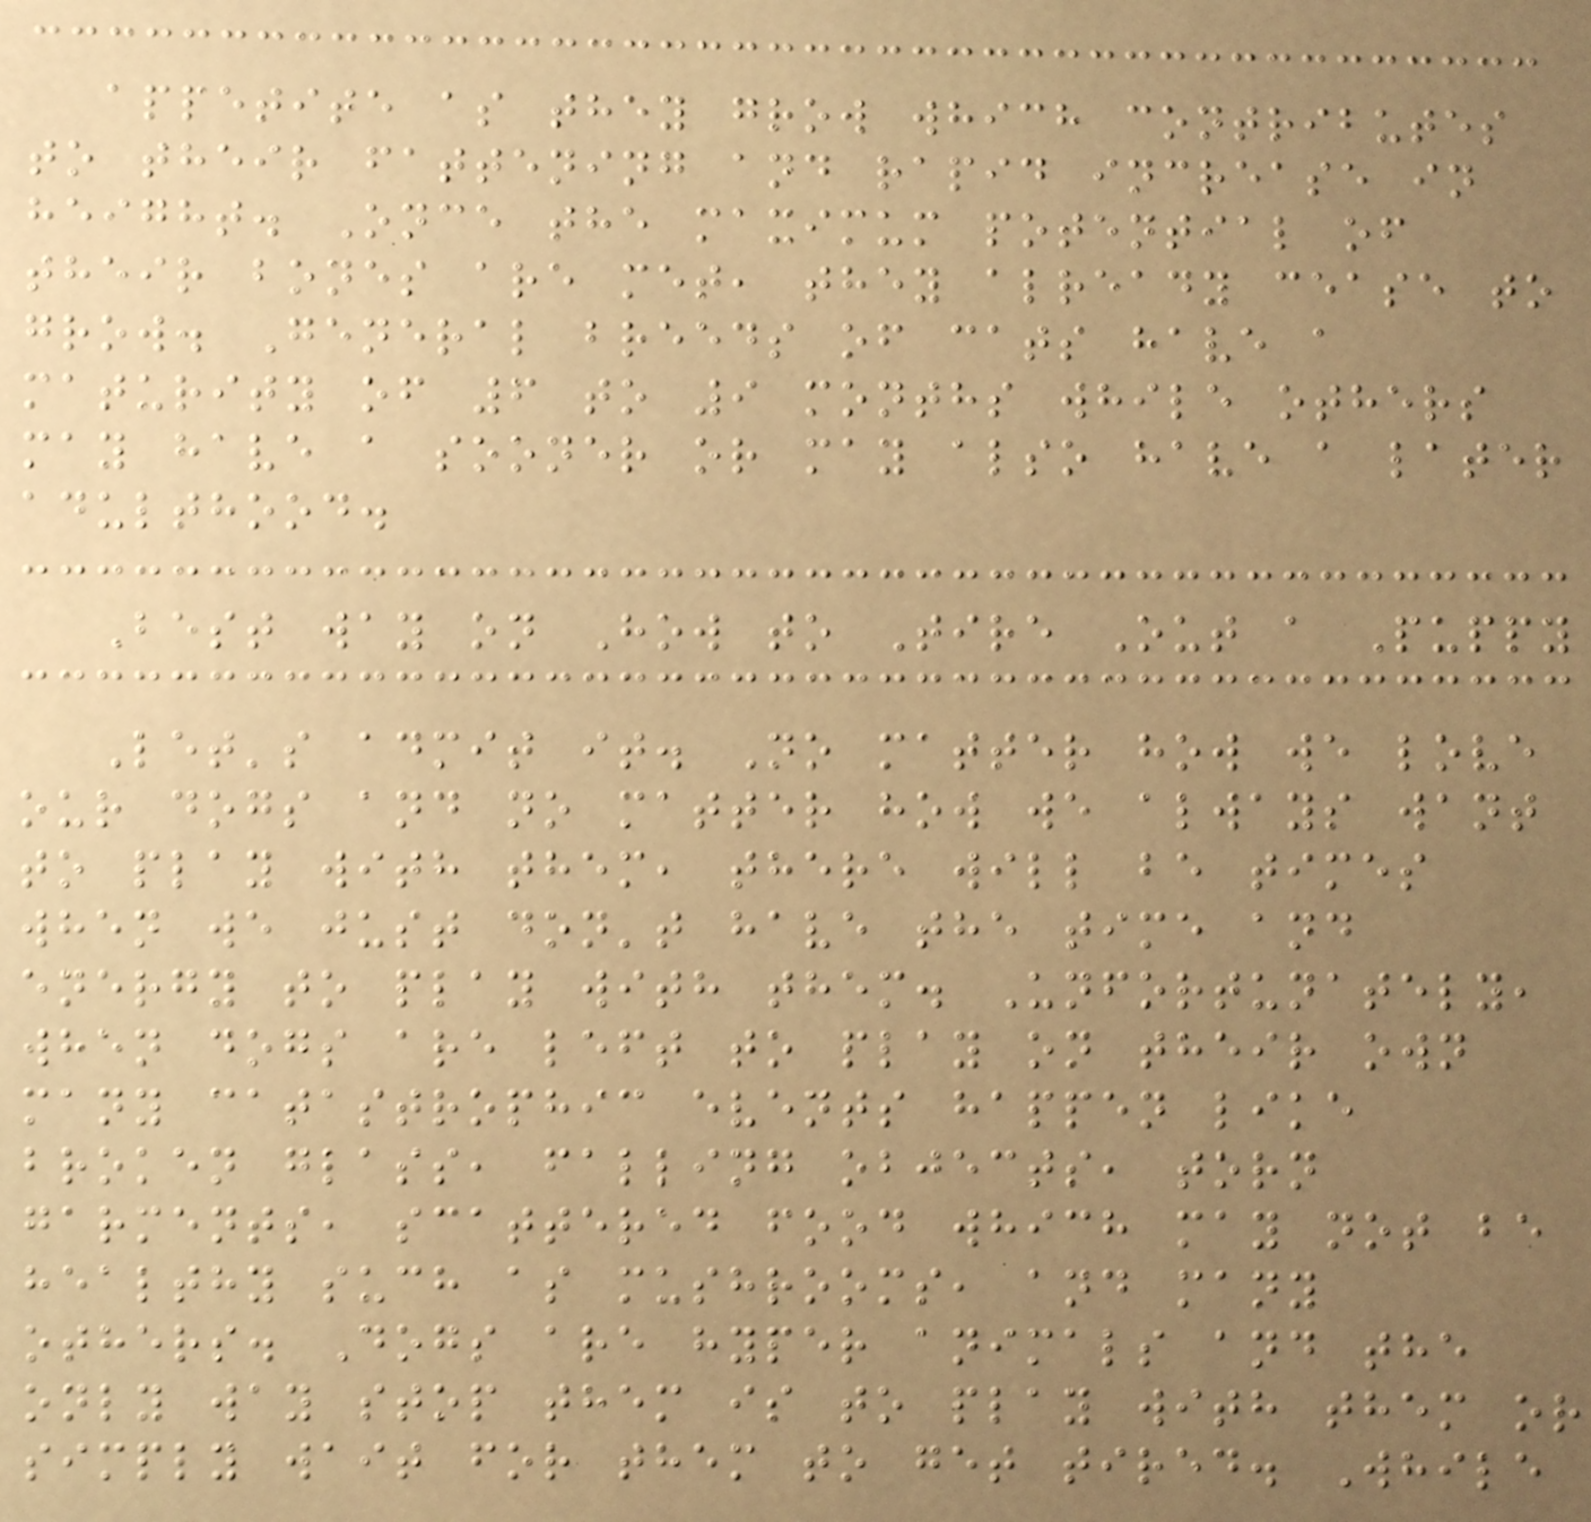appetite as they grow which contributes
to their fattening and rapid increase in
height. Once the maximum potential of
their bones are met, they already cease to
grow. General breeds of cats have a
maturity of 6 to 9 months while others
may have a sooner or may also have a later
adulthood.
Best way on How to Tire Out a Puppy
Let's admit it. No matter how we love
our dogs and no matter how we always want
to play with them, there will be times
when we just don't have the time and
energy to play with them. Unfortunately,
when dogs are left to play on their own
many catastrophic events happen like
broken glass, falling objects, torn
garments, scattered food which may not be
healthy such as mushrooms, and many
others. Dogs are hyper animals and the
only way stop them is to play with them or
simply wait for them to get tired. While
